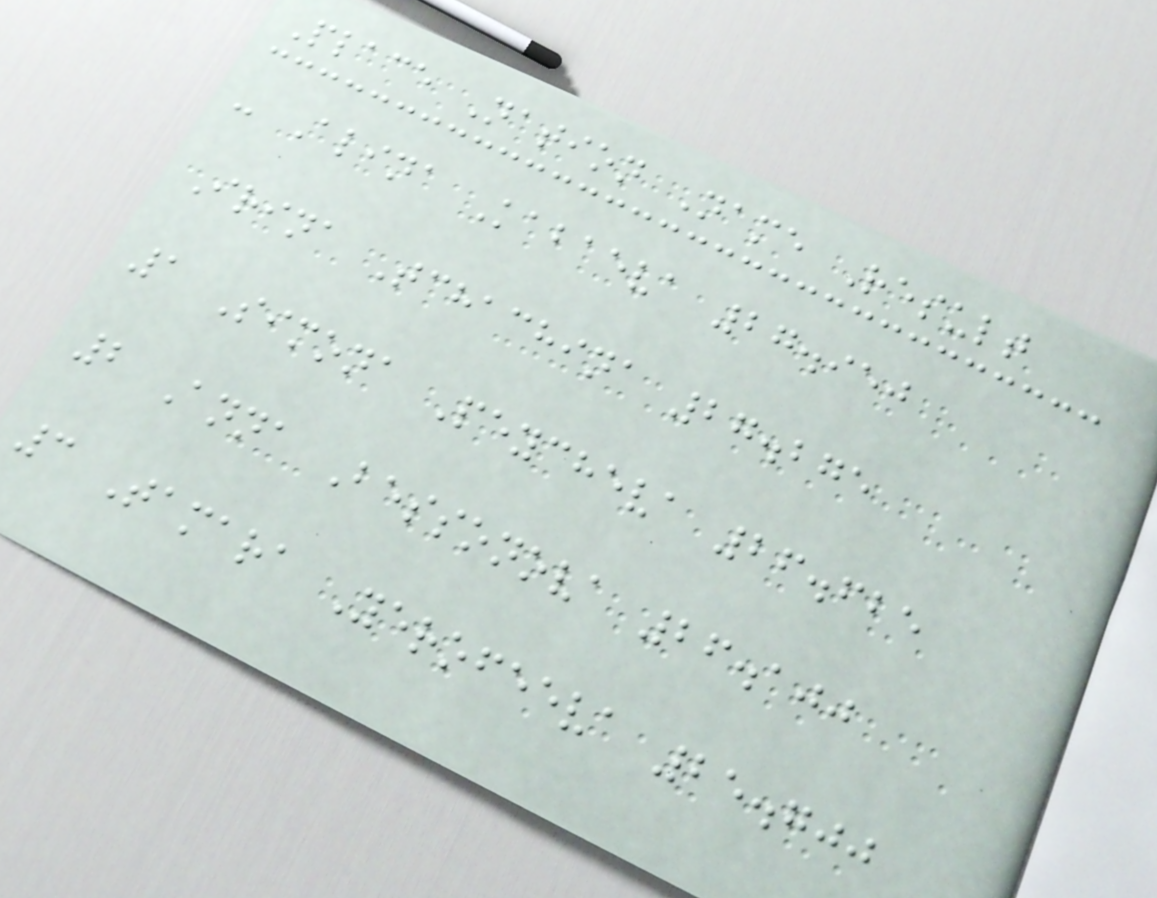Place Nation Name Result
- Alina Kabaeva 27.950
Irina Tchachina 27.275
1 Simona Peycheva 26.625
2 Anna Bessonova 26.100
3 Tamara Yerofeeva 25.700
